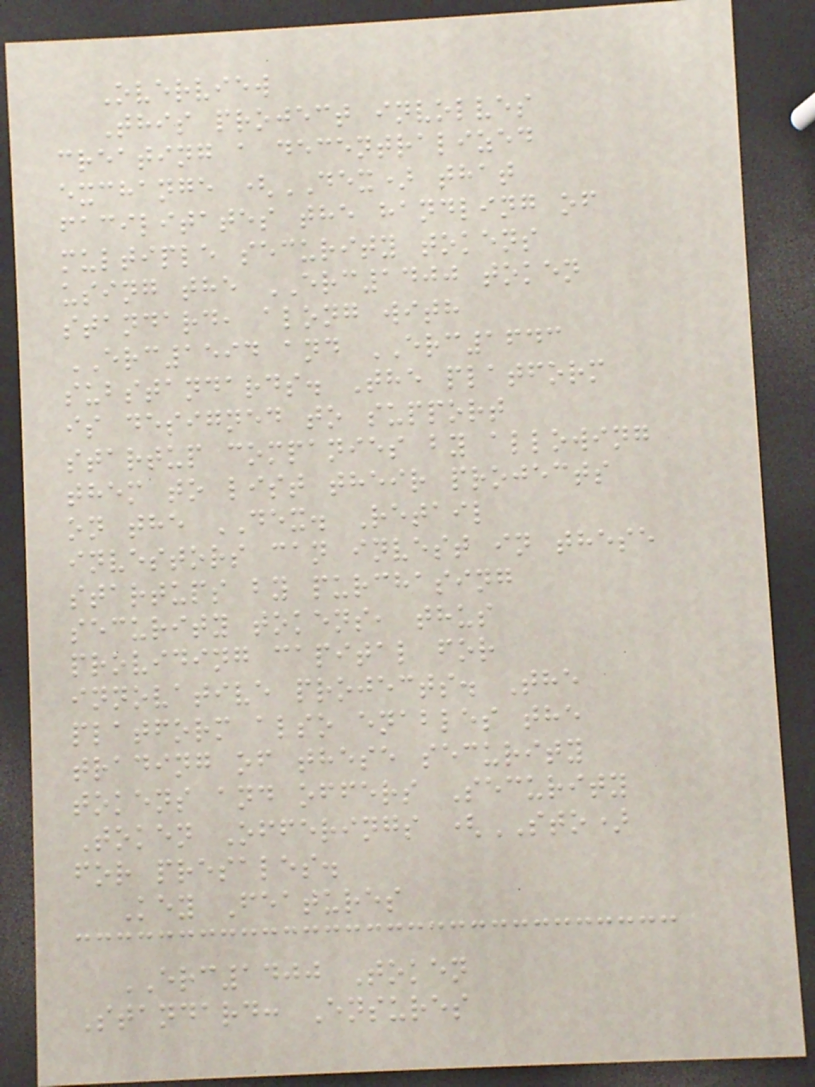Overview
This project involves
creating a decentralized
exchange (DEX) that
facilitates the handling of
multiple security tokens
using the ERC1400 token
standard, along with
ERC1594 and ERC1643
substandards. The platform
is designed to support
startup companies by allowing
them to list their projects
on the DEX. Retail
investors can invest in these
startups by purchasing
security tokens, thus
providing capital for
innovative projects. The
platform also enables the
trading of these security
tokens and offers Security
Token Offerings (STO)
for presales.
Key Features
ERC1400 Token
Standard: Ensures
